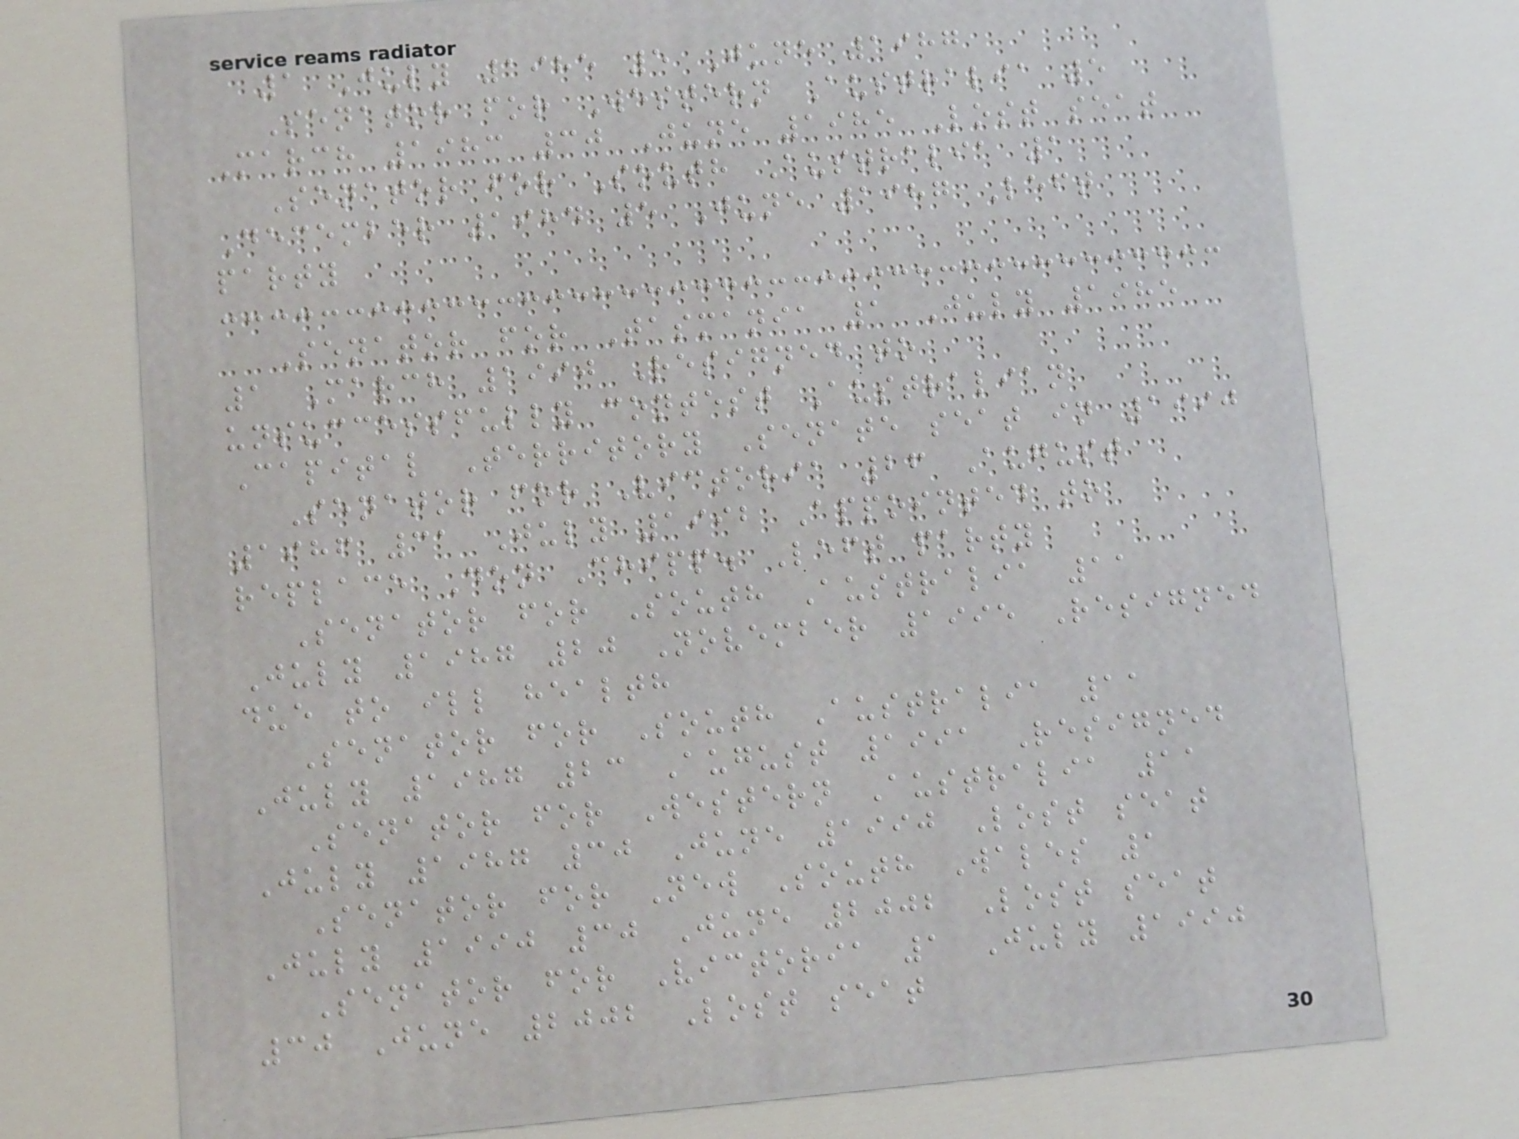1 July 1985 5 June 1987
Senator for Western Australia 5
March 1983 30 June 1985 Lost seat
Senator for South Australia 1
December 1984 5 June 1987 Left
party
Senator for Tasmania 1 July 1985
1 March 1990 Resigned to
unsuccessfully contest Australian
Capital Territory Senate seat in 1990
Senator for Victoria 26 August
1986 31 July 1992 Appointed to
replace Don Chipp. Left party
Senator for South Australia 11
July 1987 20 November 1995 Resigned
due to ill health
Senator for South Australia 11
July 1987 23 August 1991 Resigned
Senator for Western Australia 11
July 1987 30 June 1990 Lost seat
Senator for New South Wales 1
July 1990 30 June 2002 Lost seat
Senator for Victoria 1 July 1990
30 June 2002 Lost seat
